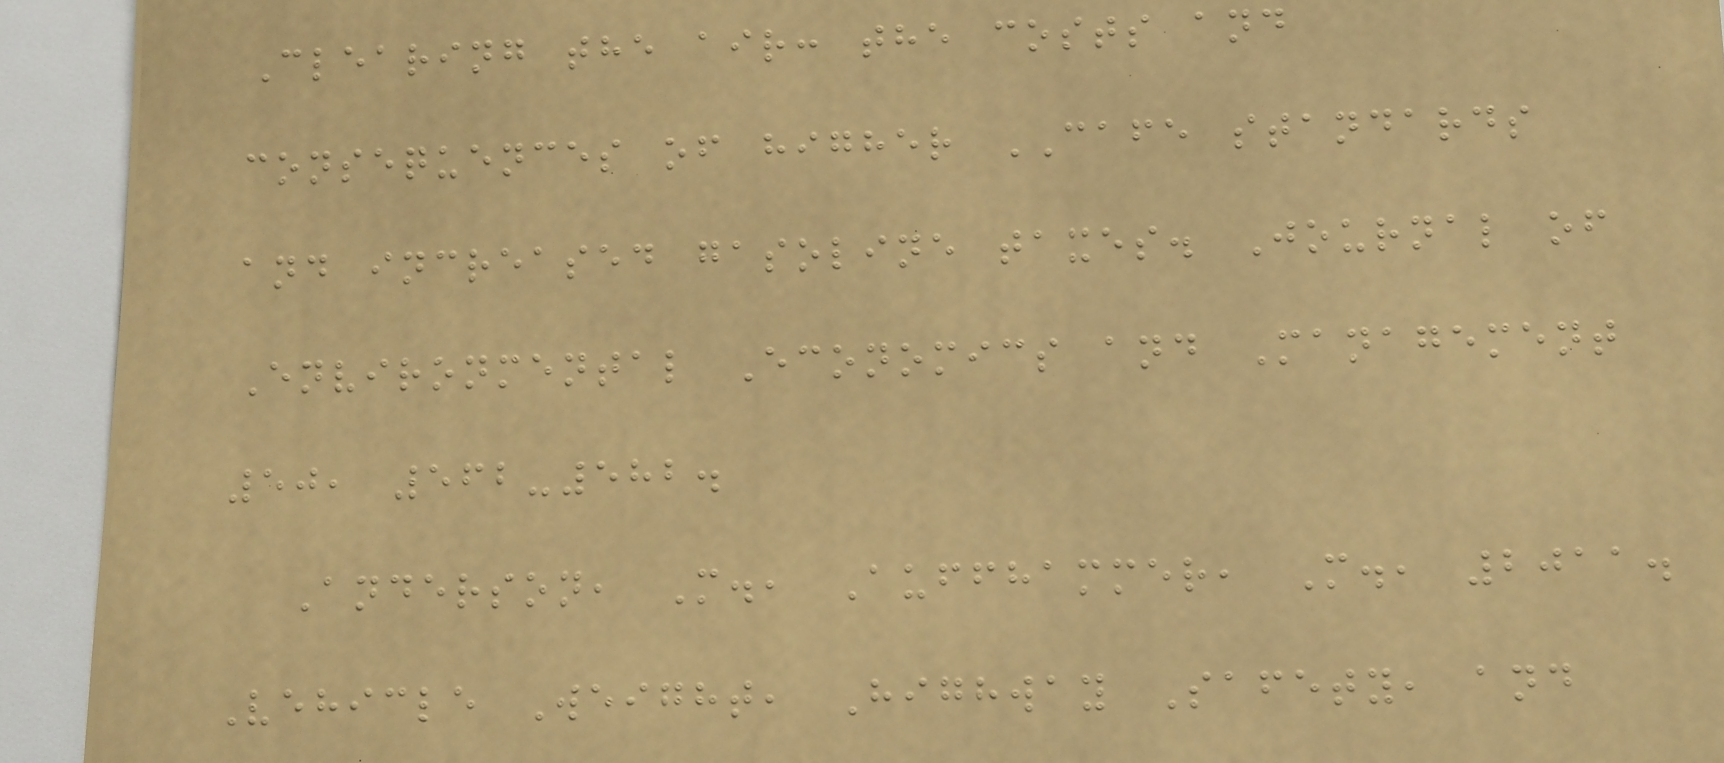Clearing the air: the costs and
consequences of higher CAFE standards
and increased gasoline taxes. Journal of
Environmental Economics and Management
50, 562-582.
Anderson, M., Auffhammer, M., 2011.
Vehicle Weight, Highway Safety, and
